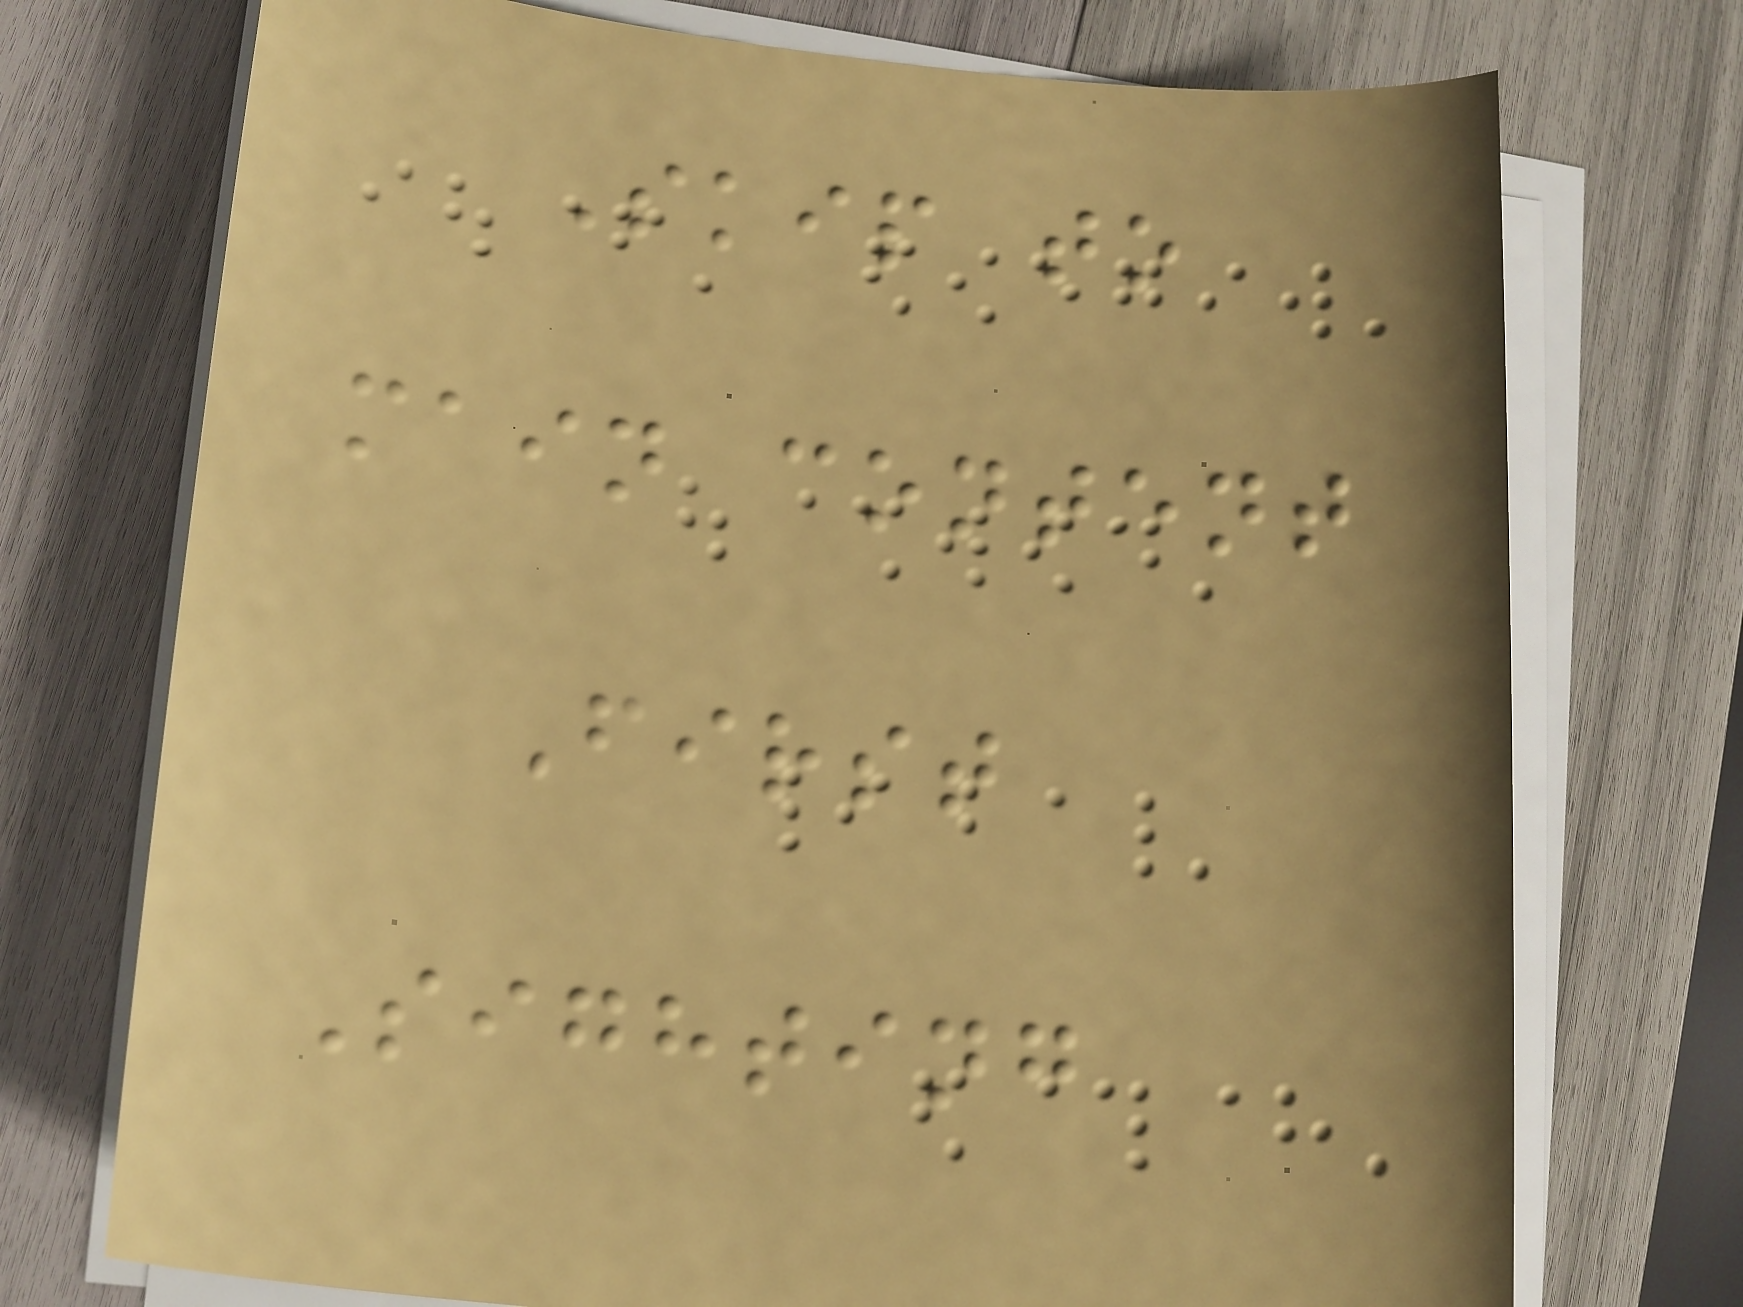Skip to
main content
First
Sighting
